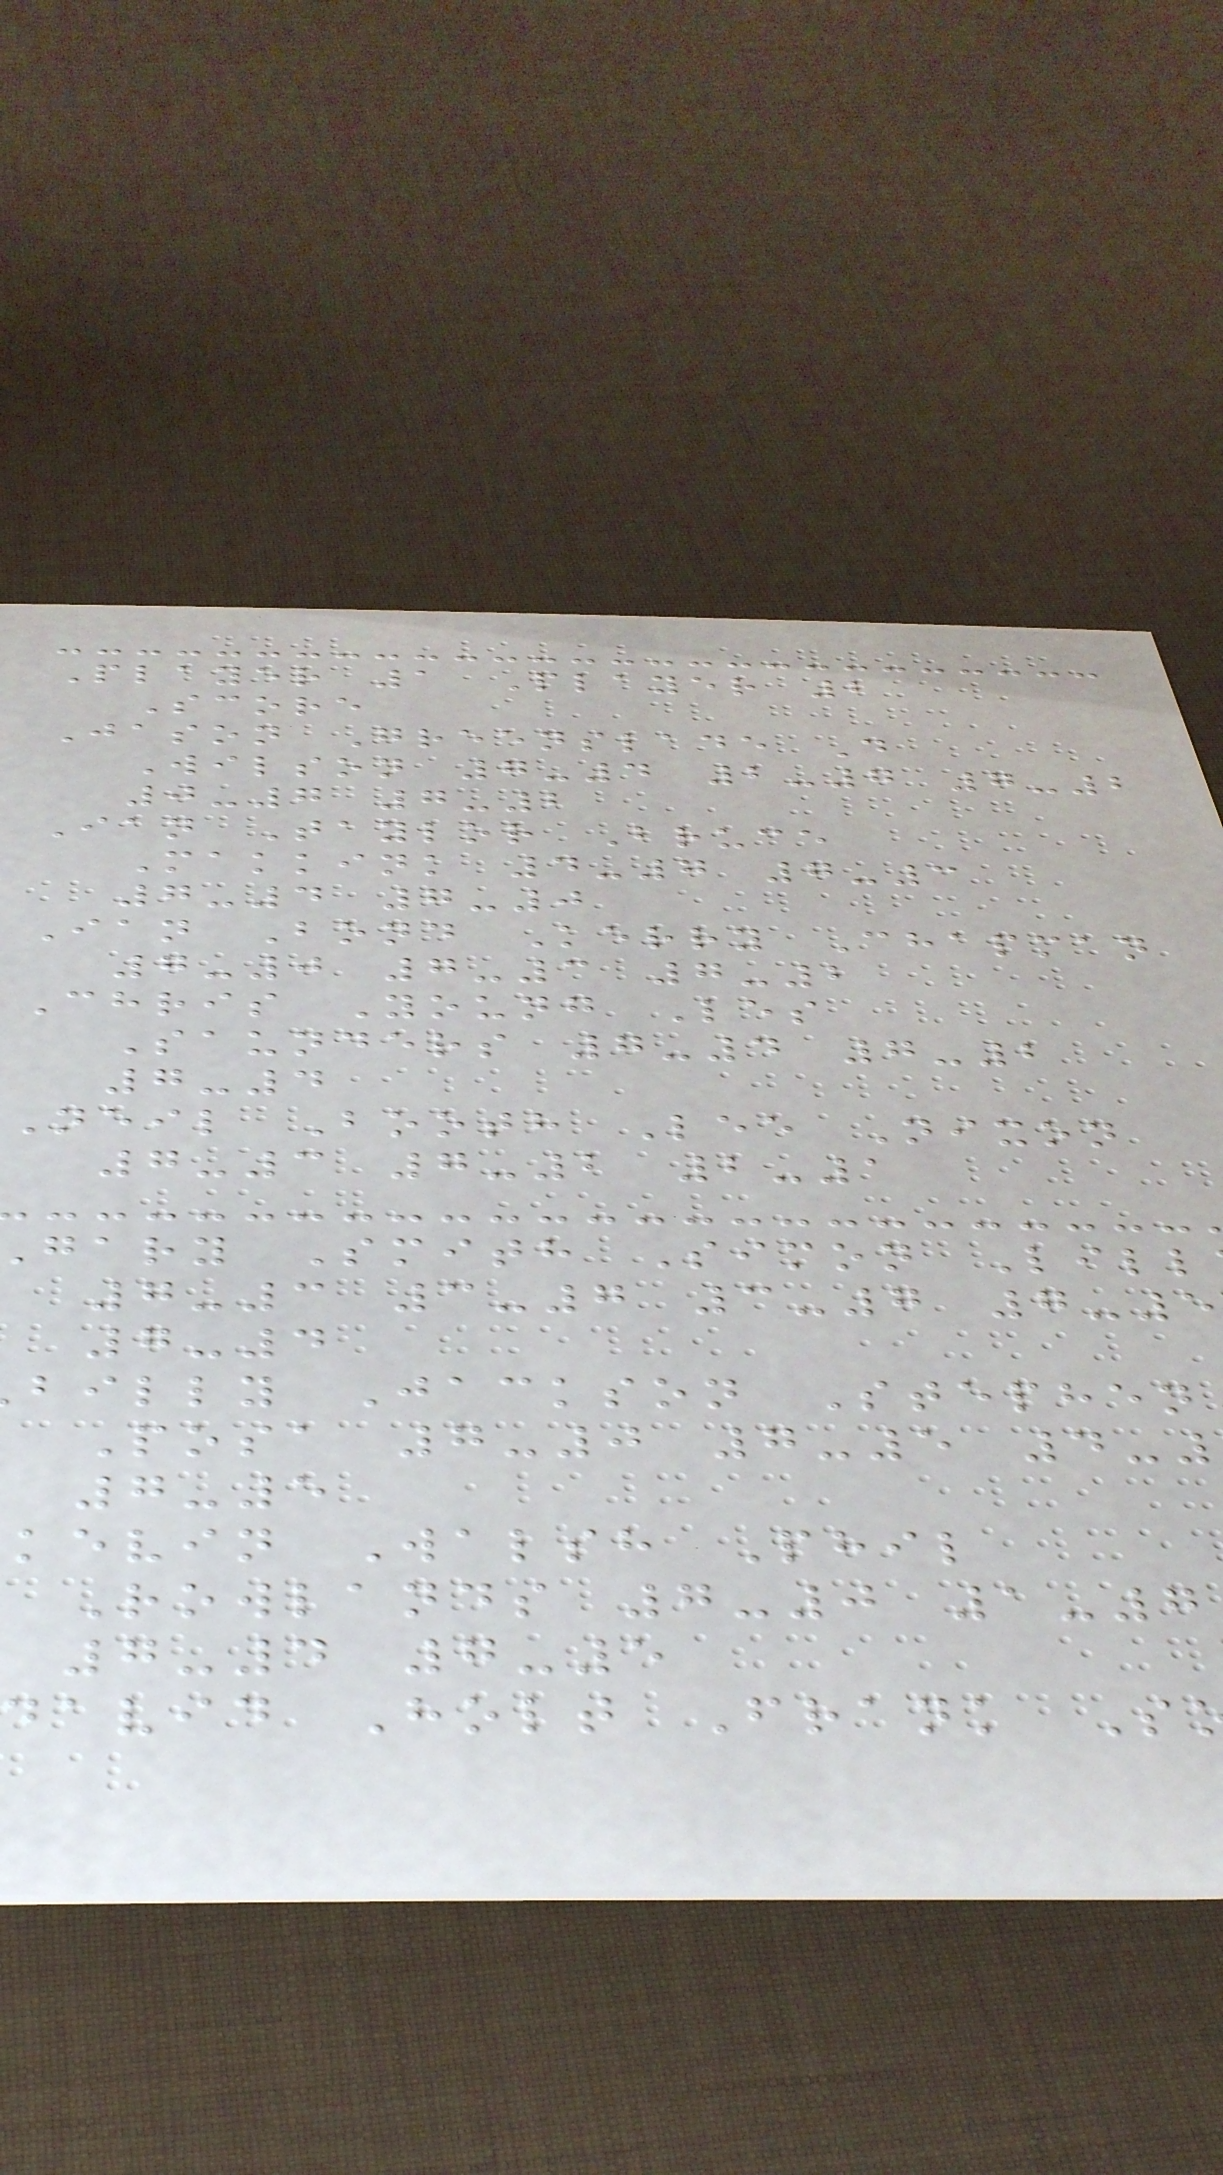Player 1 Player 2
Score
Jason Greenslade D
Wilson 7-4 2-7 7-2
0-7 7-2
Ian Taylor Bruce
Makkink 4-7 7-3
7-4 7-0
Ian Bond Kerry Chapman
7-0 7-3 7-2
Chris Young Les
Saunders 7-4 7-2
7-4
Neil Booth Lee Nixon
7-3 7-2 2-1
gary Smith Simon Lill
7-3 3-7 3-7 7-5
7-4
billy Jackson Stephen
Posa 7-0 7-5 4-
7-5
kevin Walsh Phil
Rowlands 7-0 1-7
7-4 7-5
david Holt Frank S
